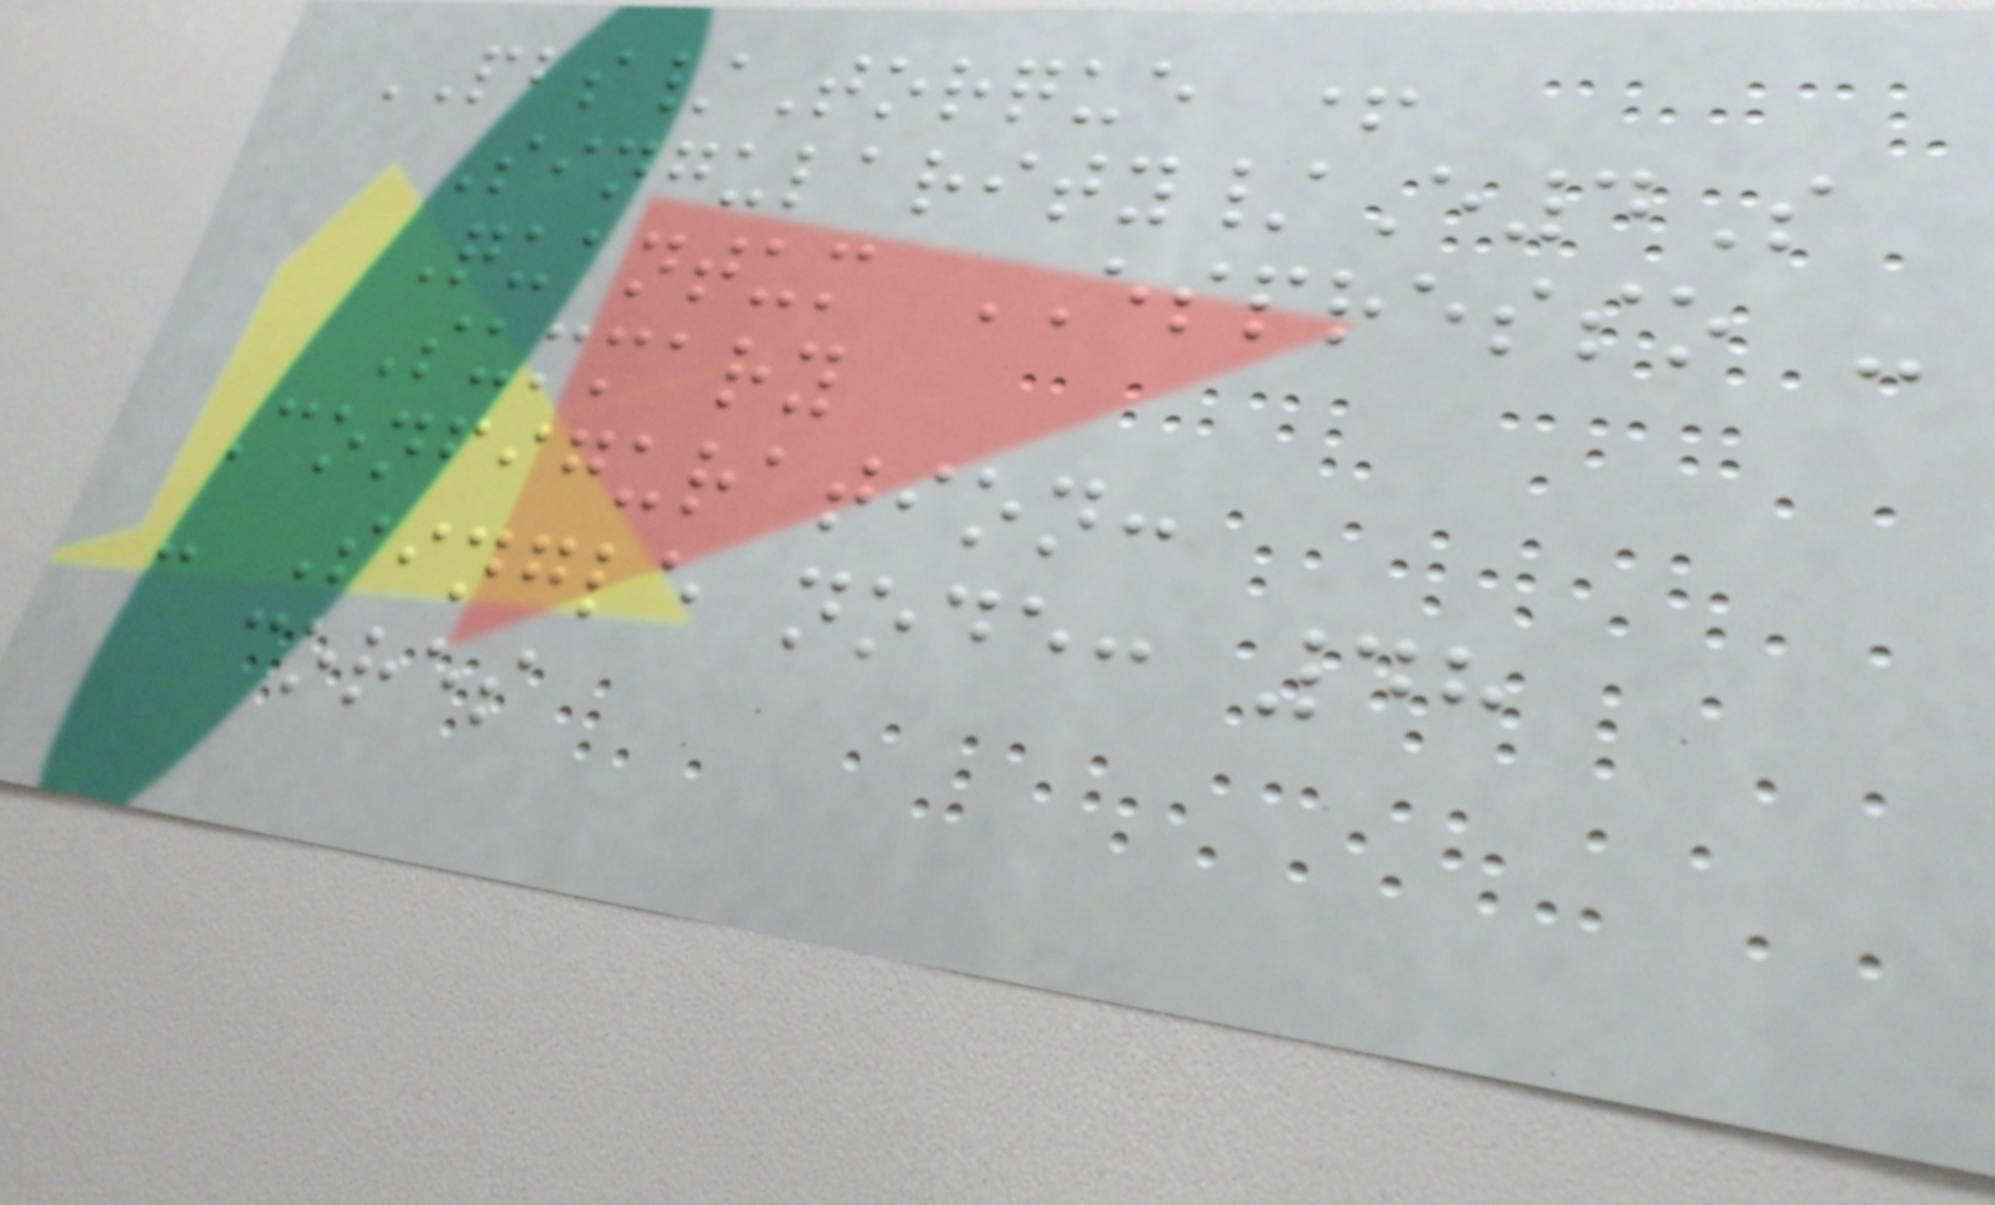PBS/Torque +
Singularity/E4S
Quantum ESPRESSO -
Summary
Configuration:
- Single node: 48
cores
